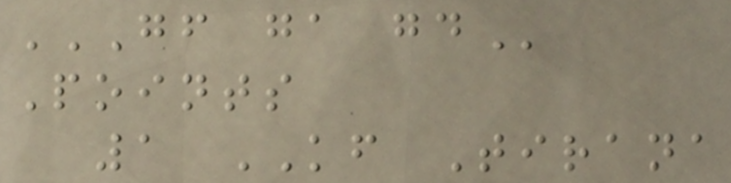GF GA GD
Points
1 KF Tirana
